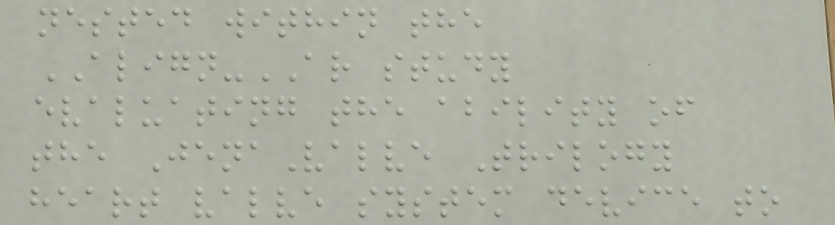nested within the
ALIGN-AR study
evaluating the ability of
the JenaValve Trilogy
heart valve system device to
